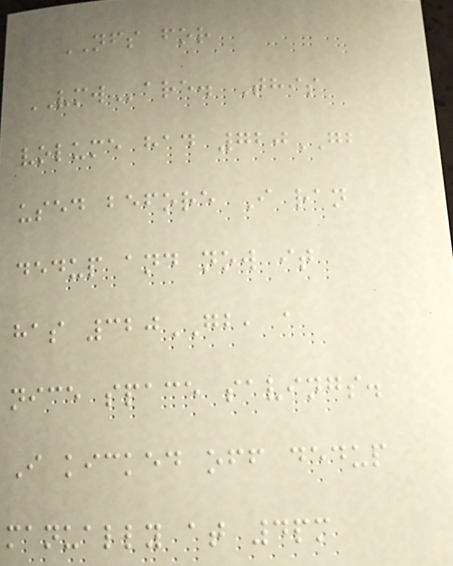NFS for
VMWare. This
volume had 720GB
used before I ran
dedup and now it
has 320GB, a
nice space savings.
I kicked off dedup
manually at 4pm
